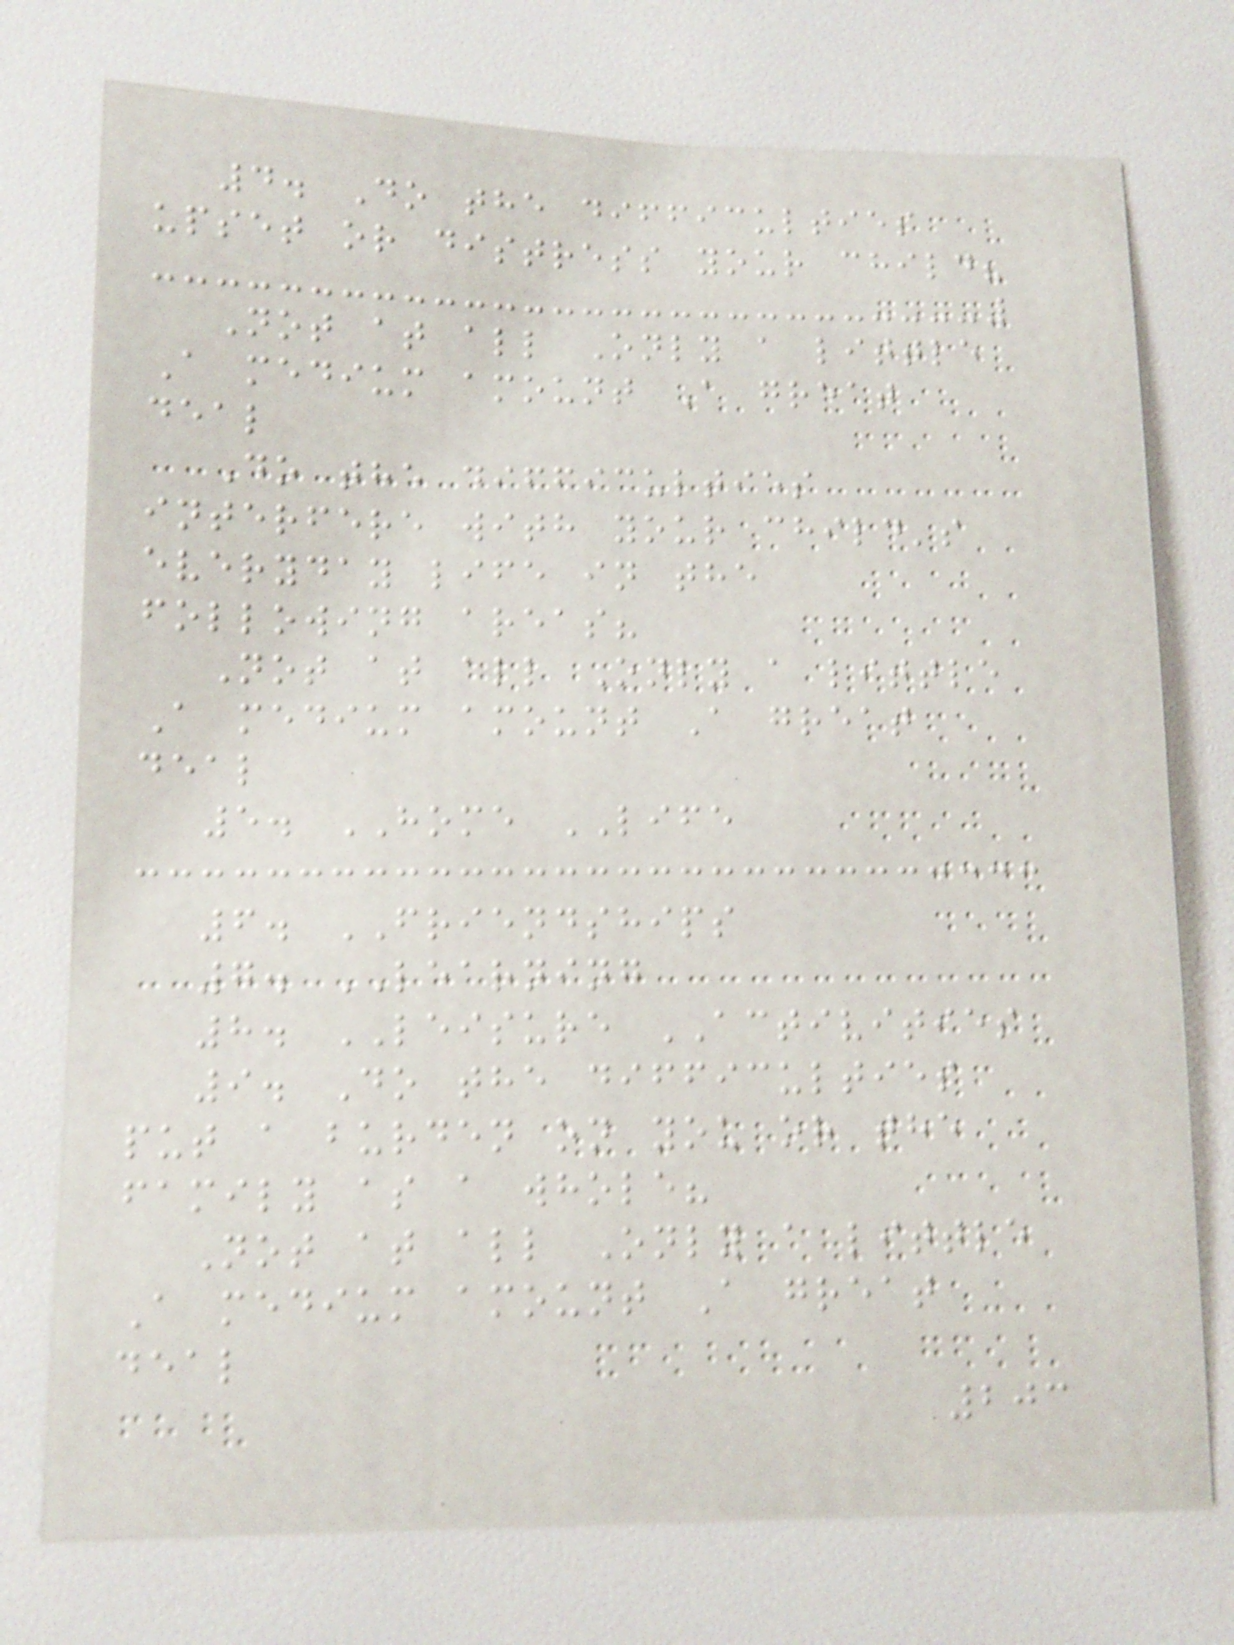4. Do the difficulties
upset or distress your child?
Not at all Only a little
A medium amount A great
deal
Do the difficulties
interfere with your child's
everyday life in the
following areas?
Not at all Only a little
A medium amount A great
deal
5. HOME LIFE
6. FRIENDSHIPS
7. LEARNING
8. LEISURE ACTIVITIES
9. Do the difficulties
put a burden on you or the
family as a whole?
Not at all Only a little
A medium amount A great
deal
203
